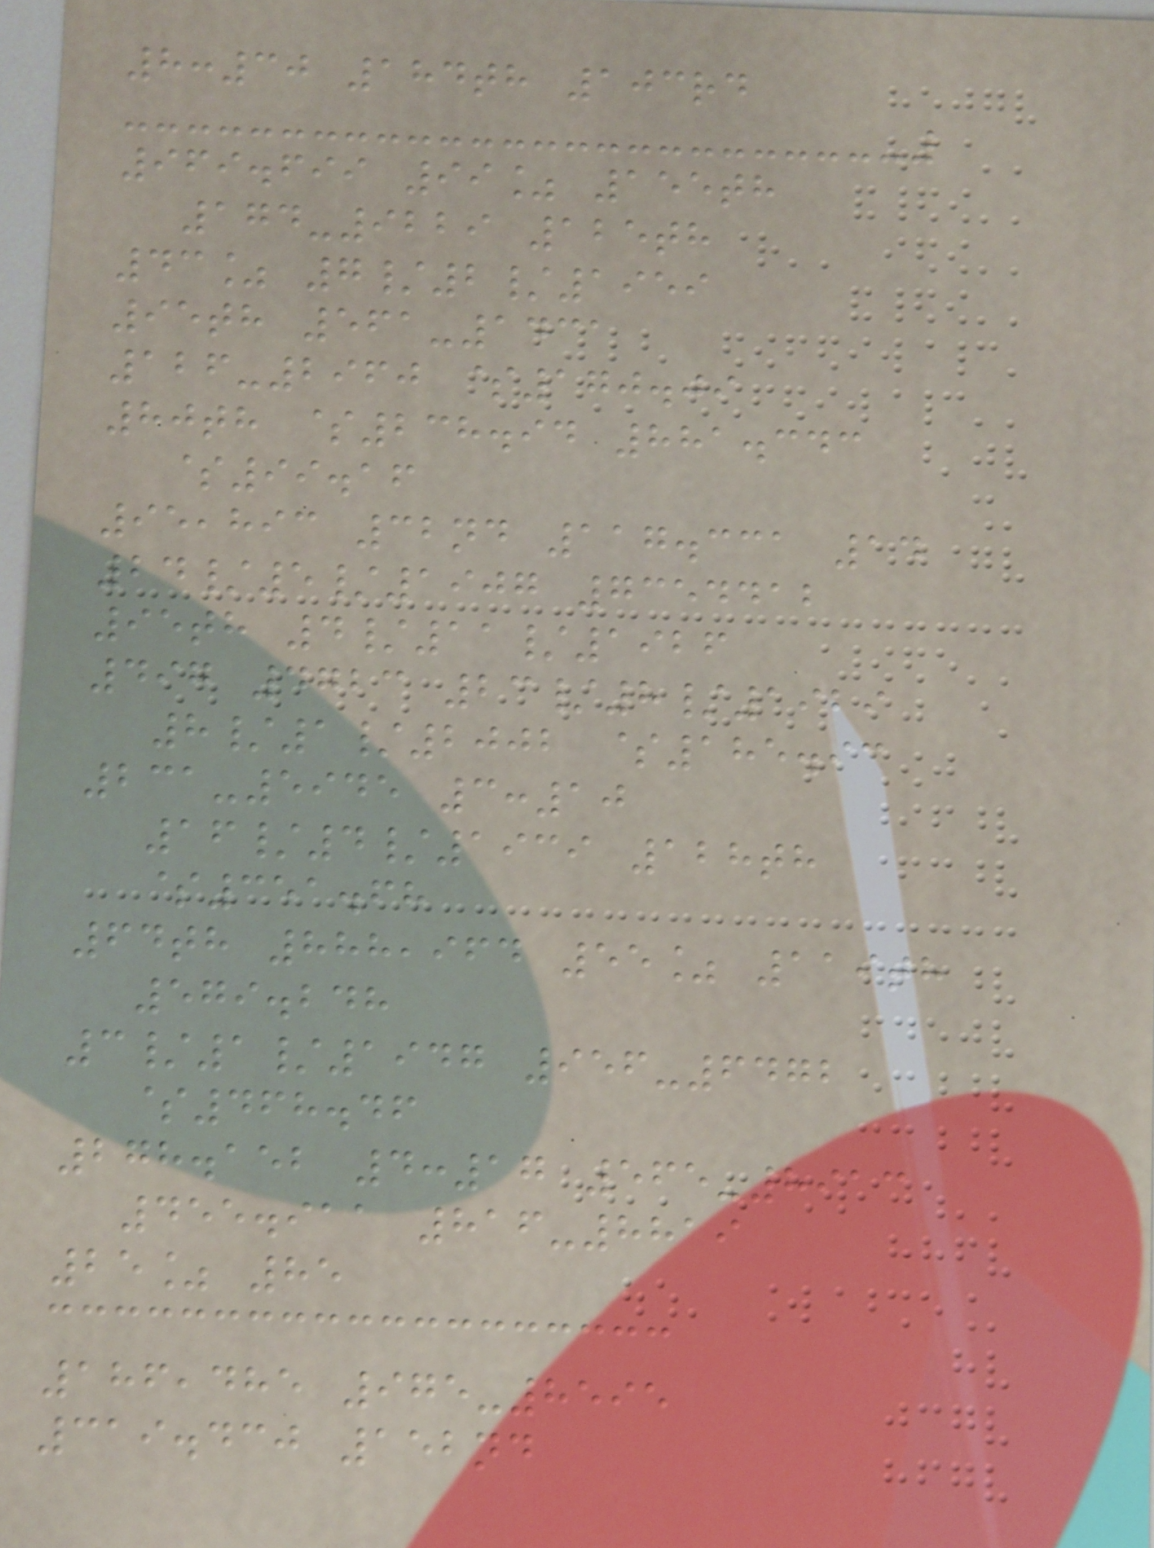8:30 184th 103rd
969.699 99% 155th
174-9229 125th
43% 7/2/1959
95th 561-1431
126-2960 $170.09
80th $238.94 881.343
$99.16
95,893 32nd 117.331 14
24/5/1907 7354412
95th 4/11/1926
497 4723 23/8/1929
8/1/2002 $185.93
231-5945 3:10
16/4/1939 128th
$351.68
64th 888,964 55% 119th
579.248
3/1/1947 956-6472
$468.46
278.152 4:17 565-8913
455.911 816-8819
25% 85
186,485 975-8595
319.430 152nd
